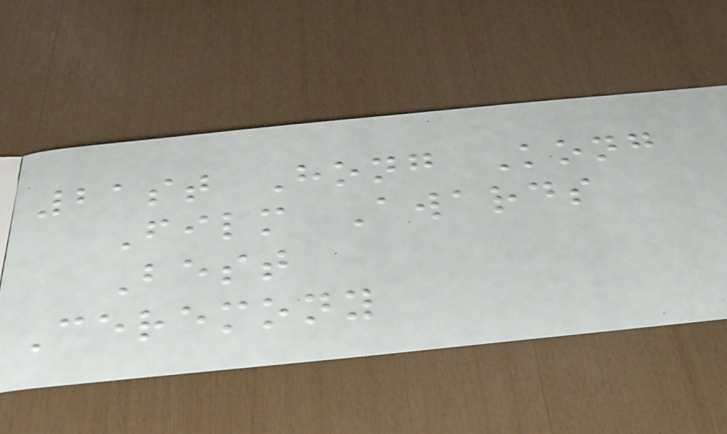21st Hong Kong
Film Awards
Best
Ceremony
